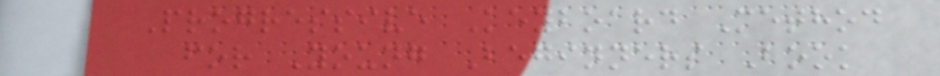Progressive Keyboard Method
for Young Beginners Book
